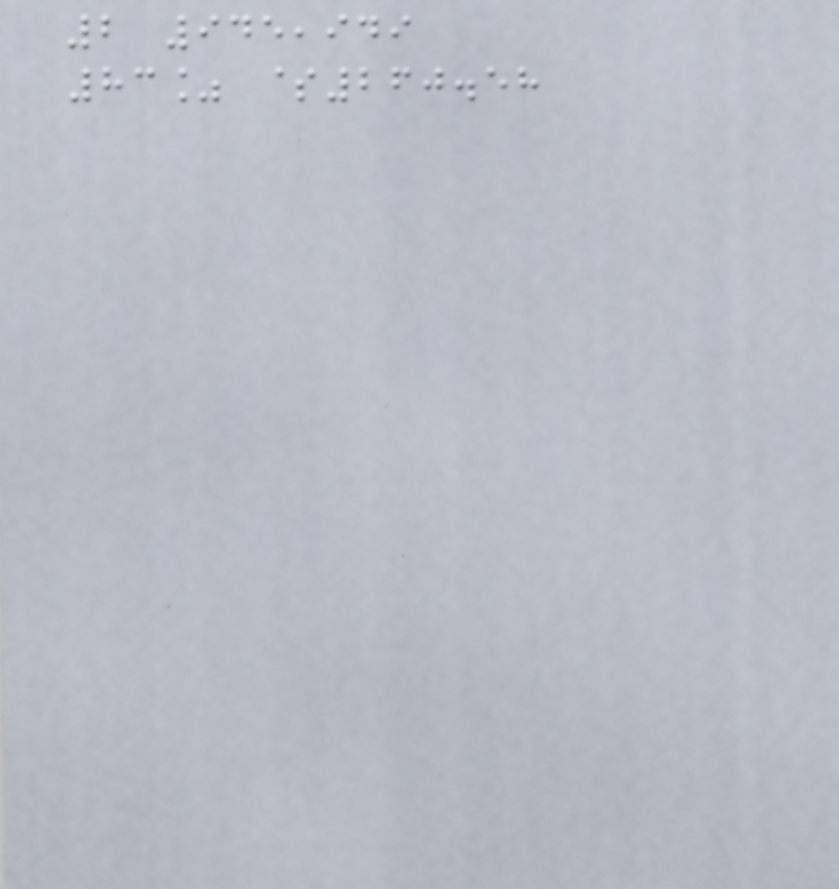2 945,949
83% $260.58
